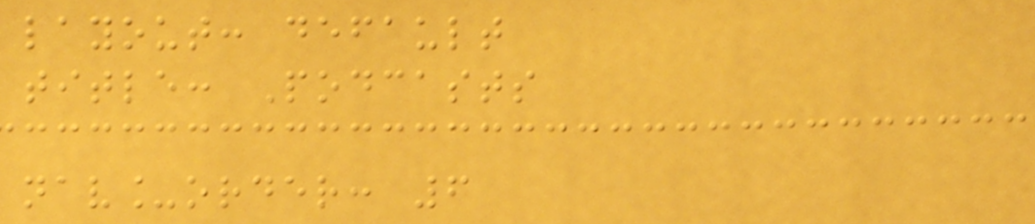layout: default
title: Podcasts
nav_order: 6
